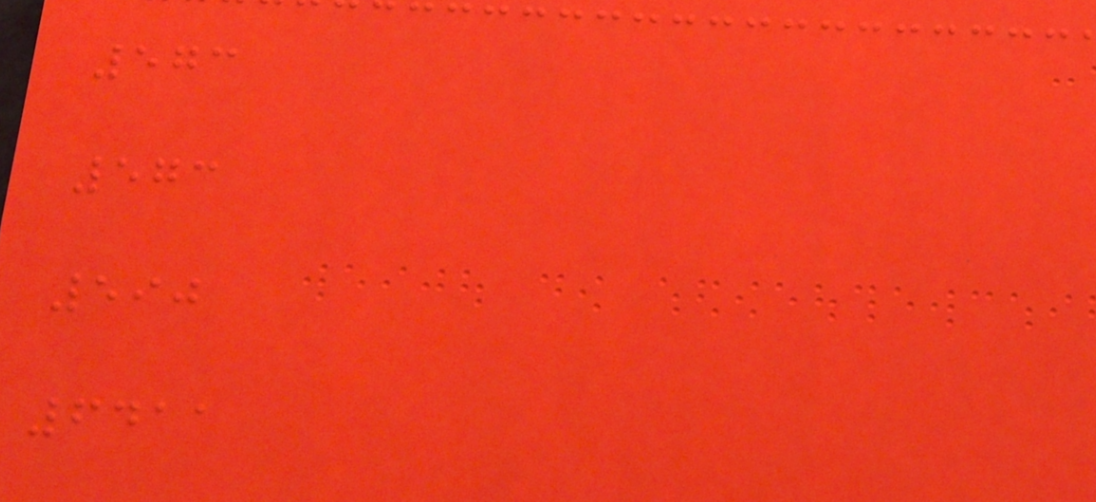573
573
590
6411
